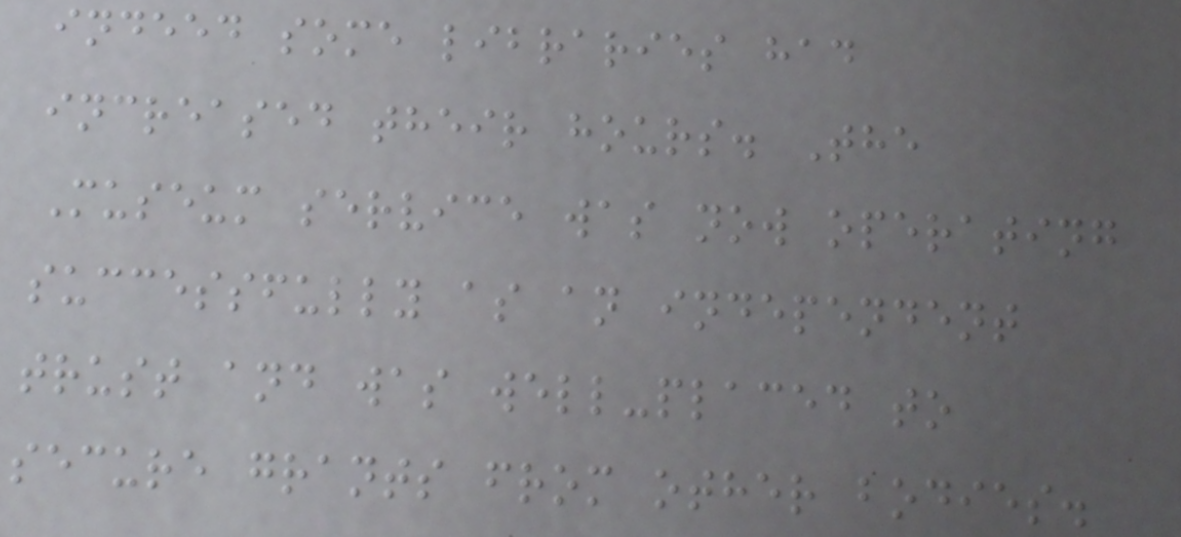indeed some libraries had
increased their hours. The
Museum service was now operating
successfully as an independent
trust and was well-placed to
secure grants from other bodies.
